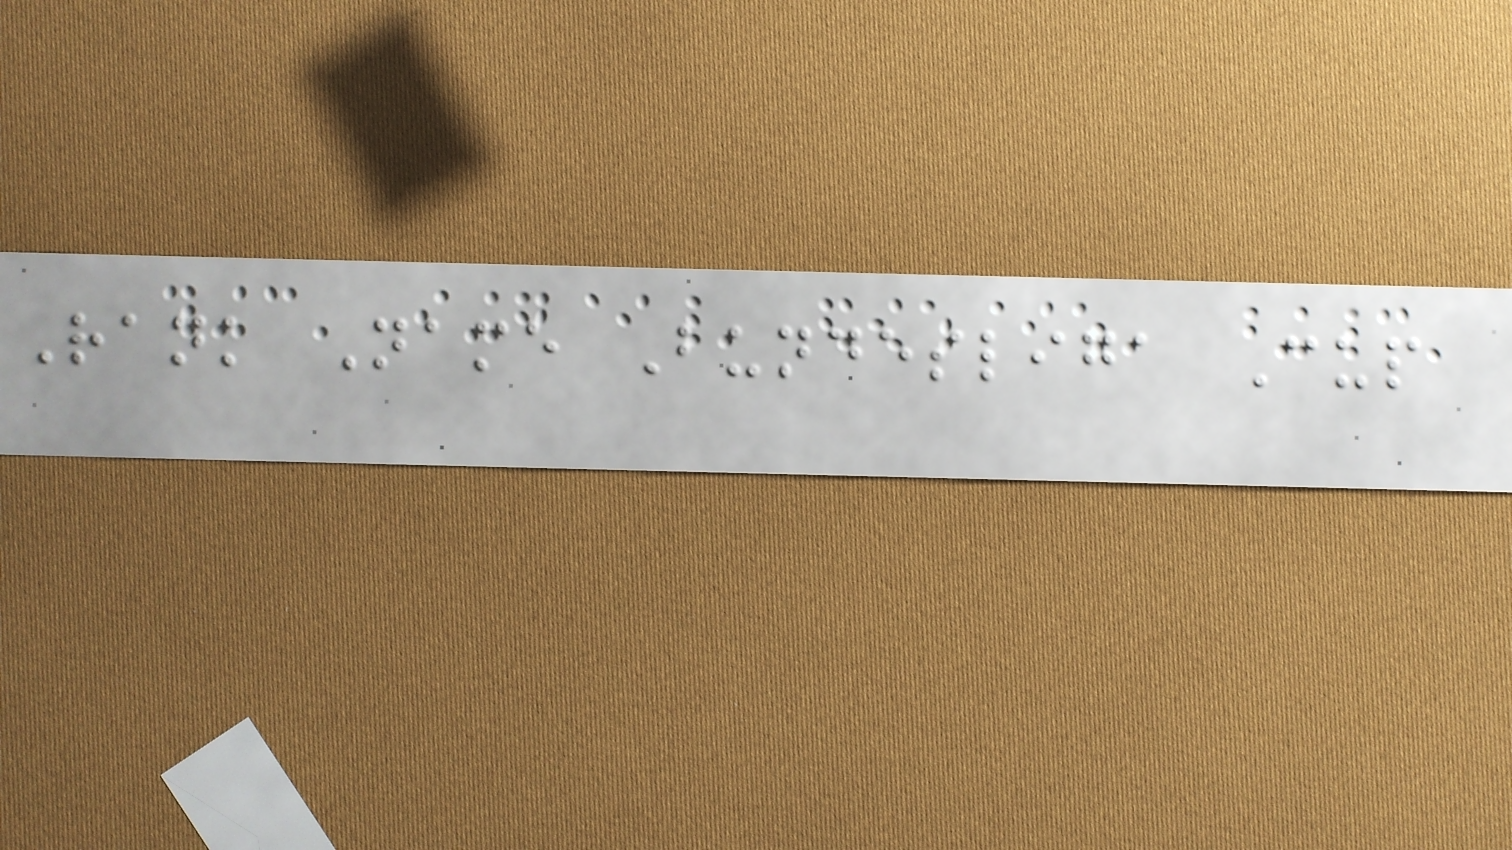Rank Name Bundesliga Cup
